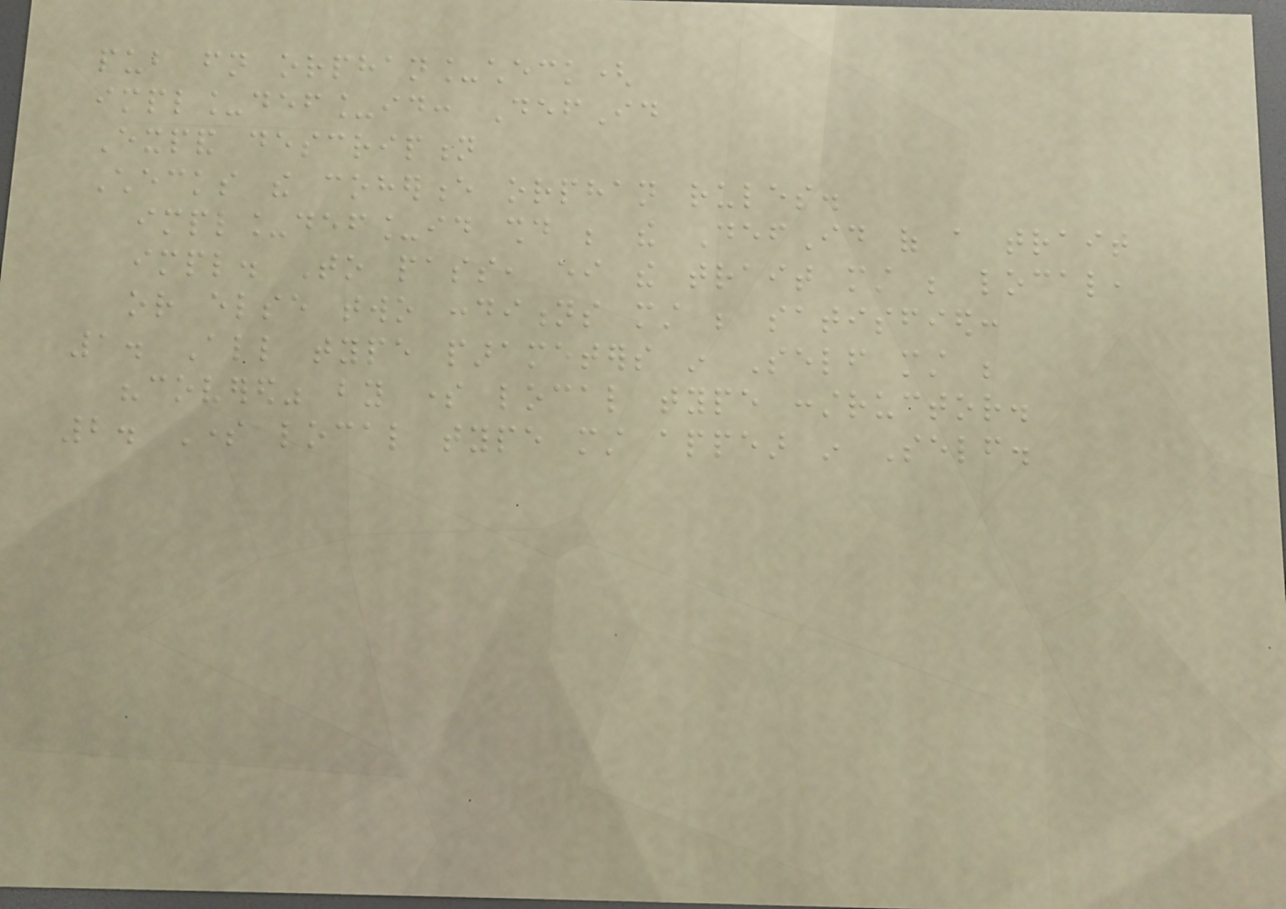pub fn orphan_check(
impl_def_id: DefId
Expand description
Checks the coherence orphan rules.
impl_def_id should be the DefId of a trait
impl. To pass, either the trait must be local,
or else two conditions must be satisfied:
1. All type parameters in Self must be
"covered" by some local type constructor.
2. Some local type must appear in Self.
